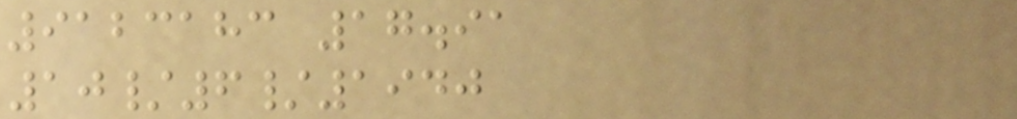9123183 17.91
10/6/1940
